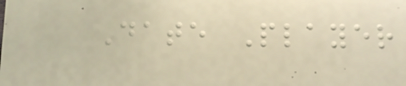Date Player
